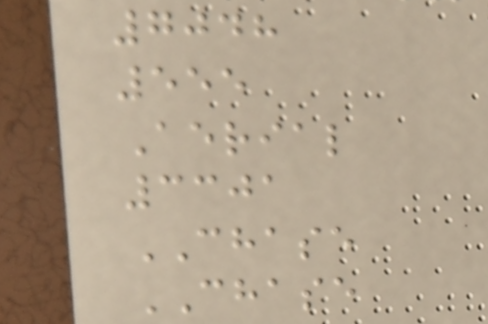7048
555
Aerial
3301
CHASE
CHASE
